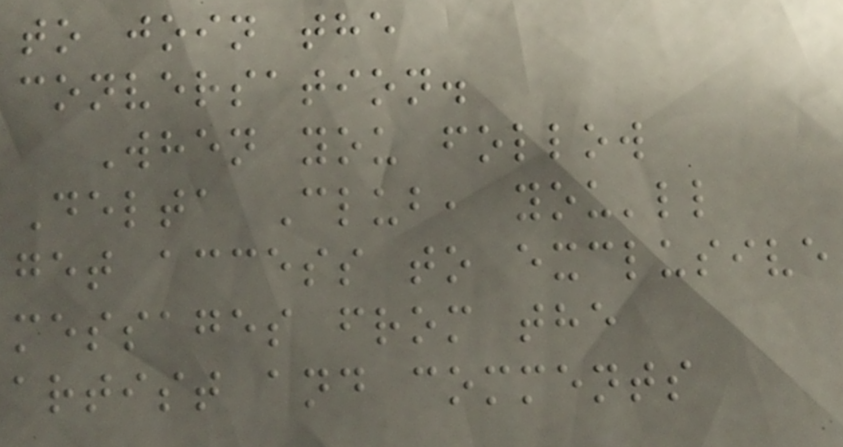to join the
conversation.
When you follow
Delta Club, you'll
get access to exclusive
messages from the
artist and comments
